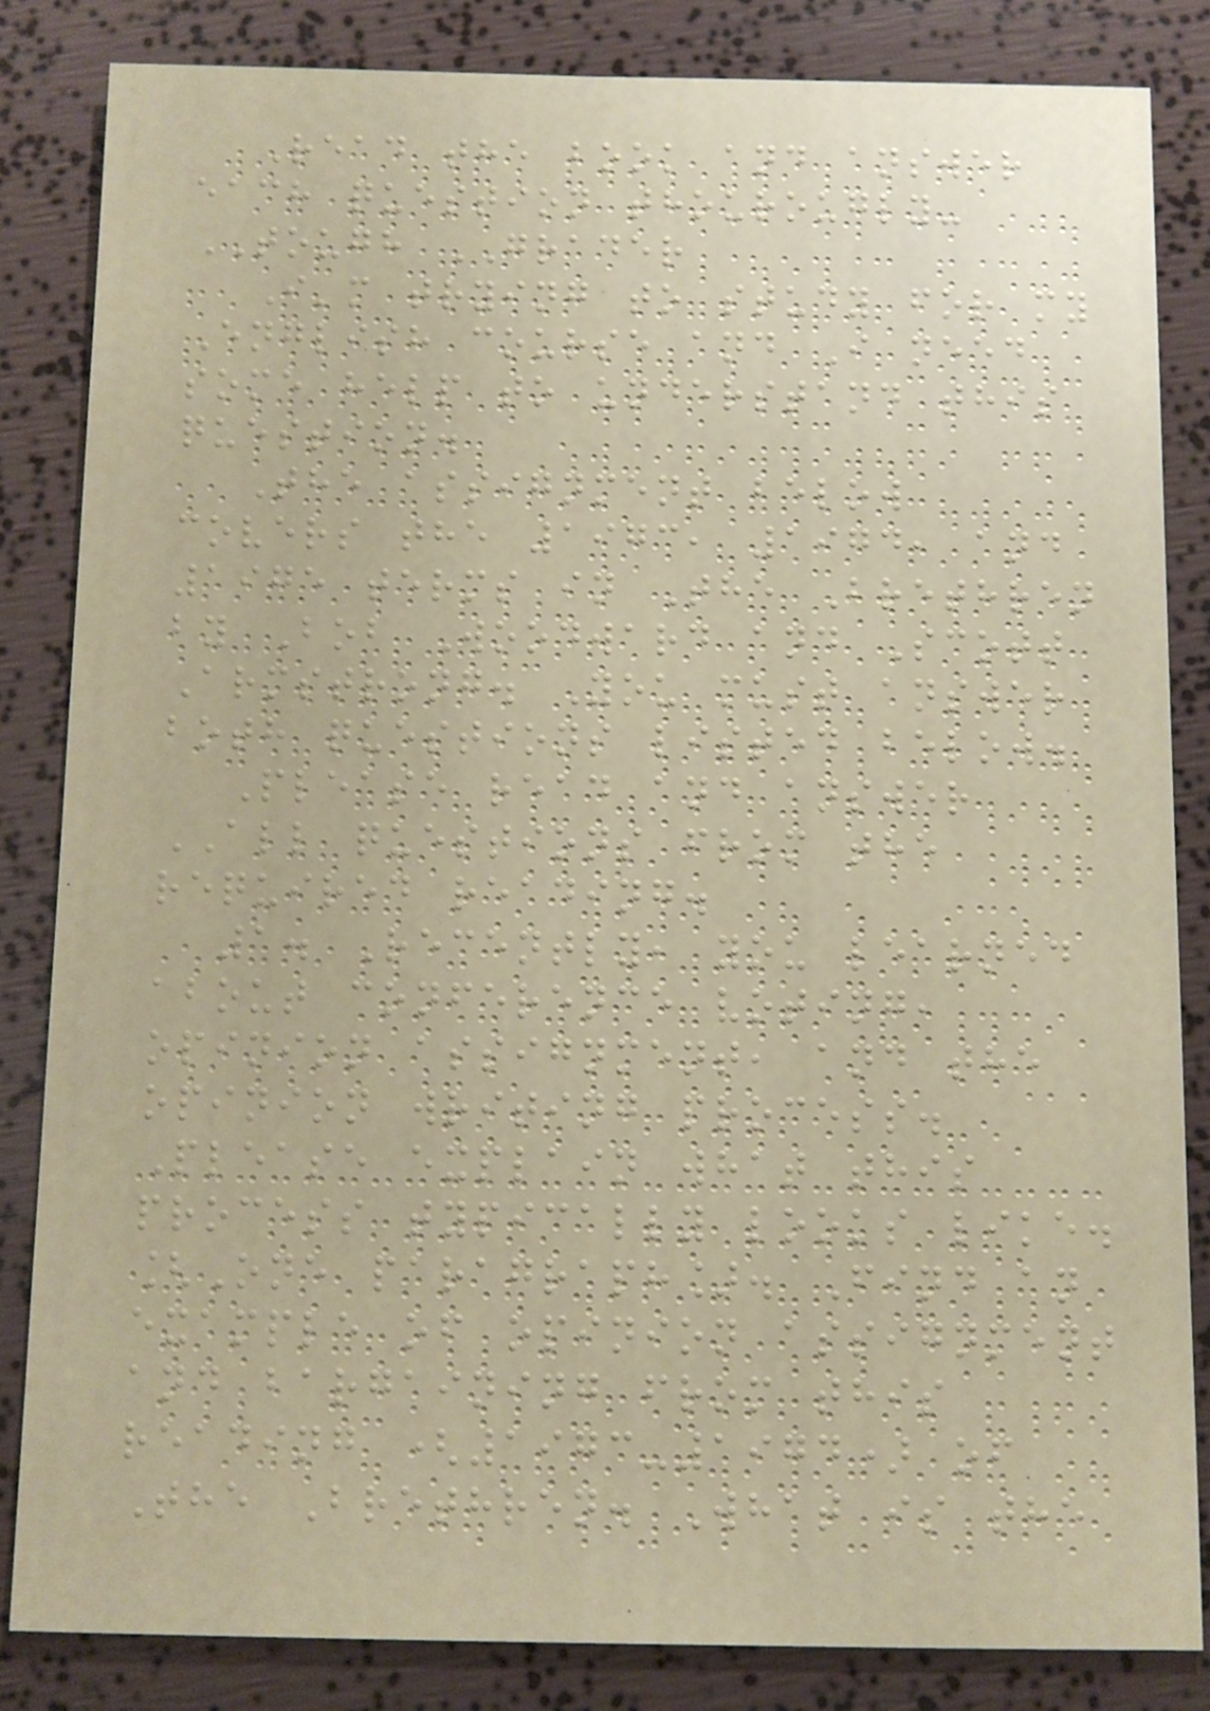Read the book and answer
each question thourougly-
TOUGH GRADER
I'm trying to study for my
English course and I need
some help to understand this
question.
The assignment below
covers the 1973, 1974, and
1975 terms in The Brethren
by Bob Woodward and Scott
Armstrong. You must answer
both questions listed below.
Please read and answer
ALL questions from the
required reading.
1. Recently, you learned
about conference voting,
opinion assignment, and the
opinion writing process.
Please explain what this
process typically looks like.
[One paragraph]. Find an
example of opinion assignment
and bargaining from this
reading (1973-1974) of
The Brethren. What is the
